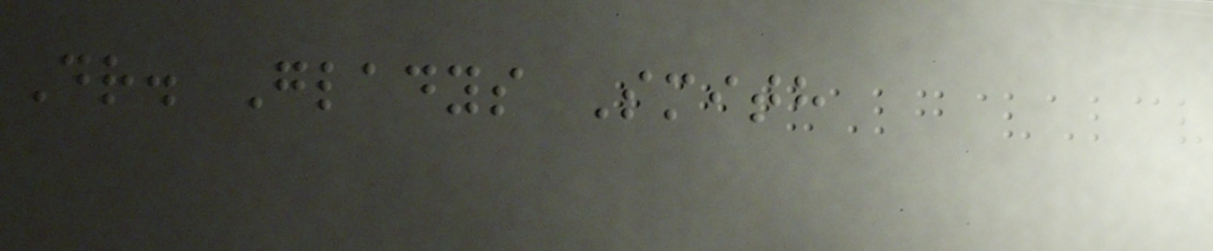Dr. Gladys Smith
